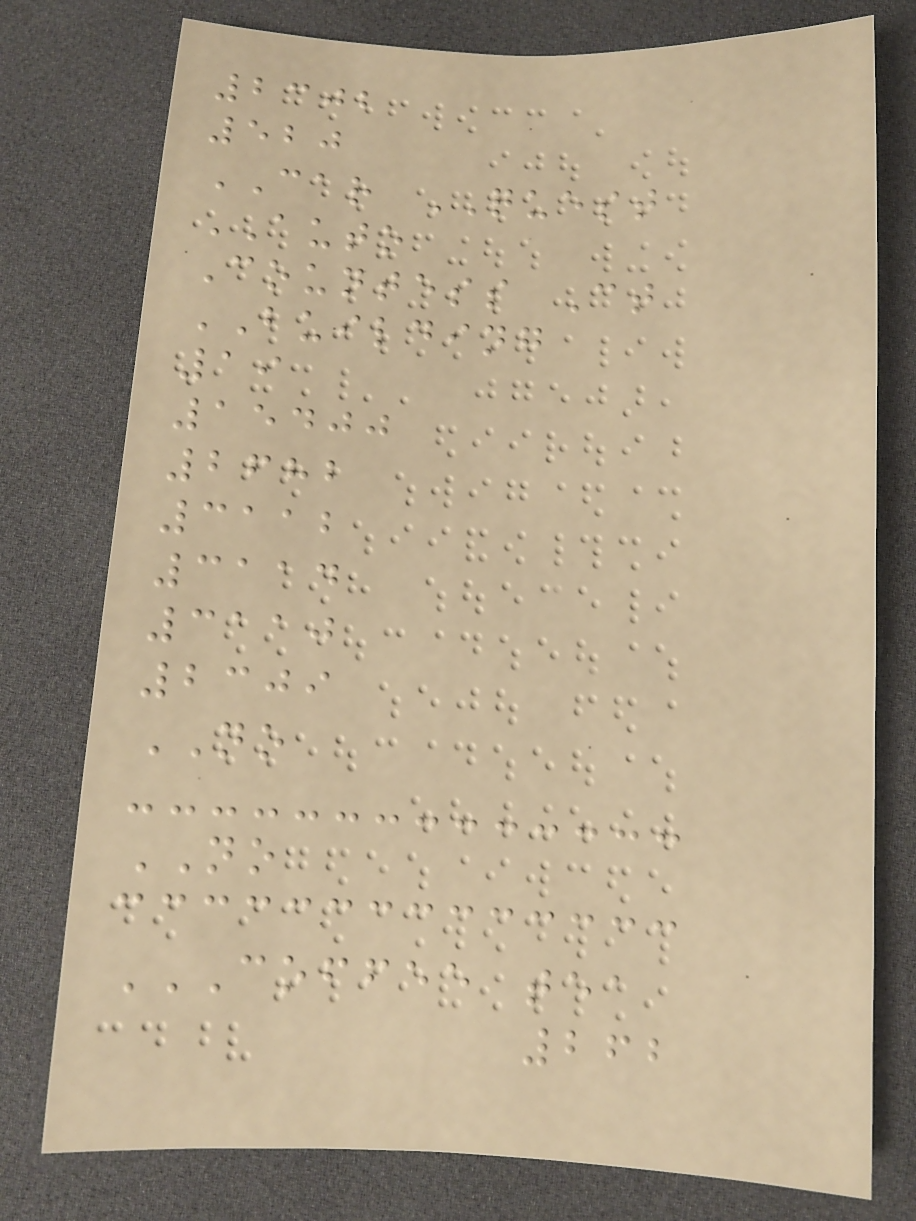2302
520
CAR QUEST
AUTO
Countess Ct
BUILDING
19
15400
2682
3112
3114
3110
2309
NO
NO
COFFEE TEA
262
